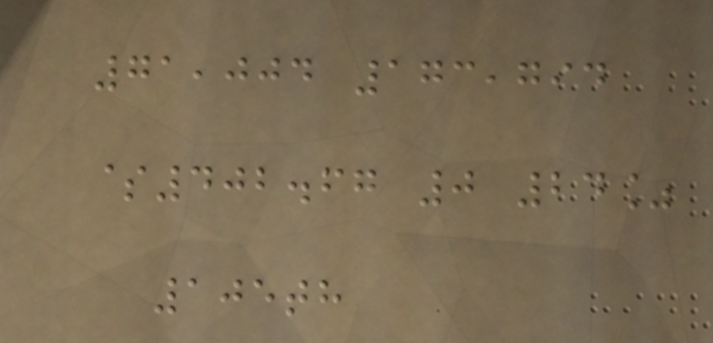71,004 173,794
$402.67 0 24%
105th
